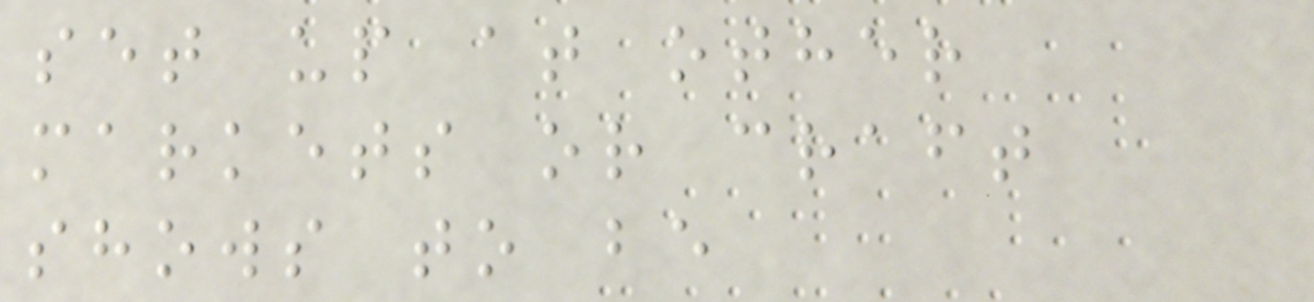set up at other
markets or craft
shows to be
